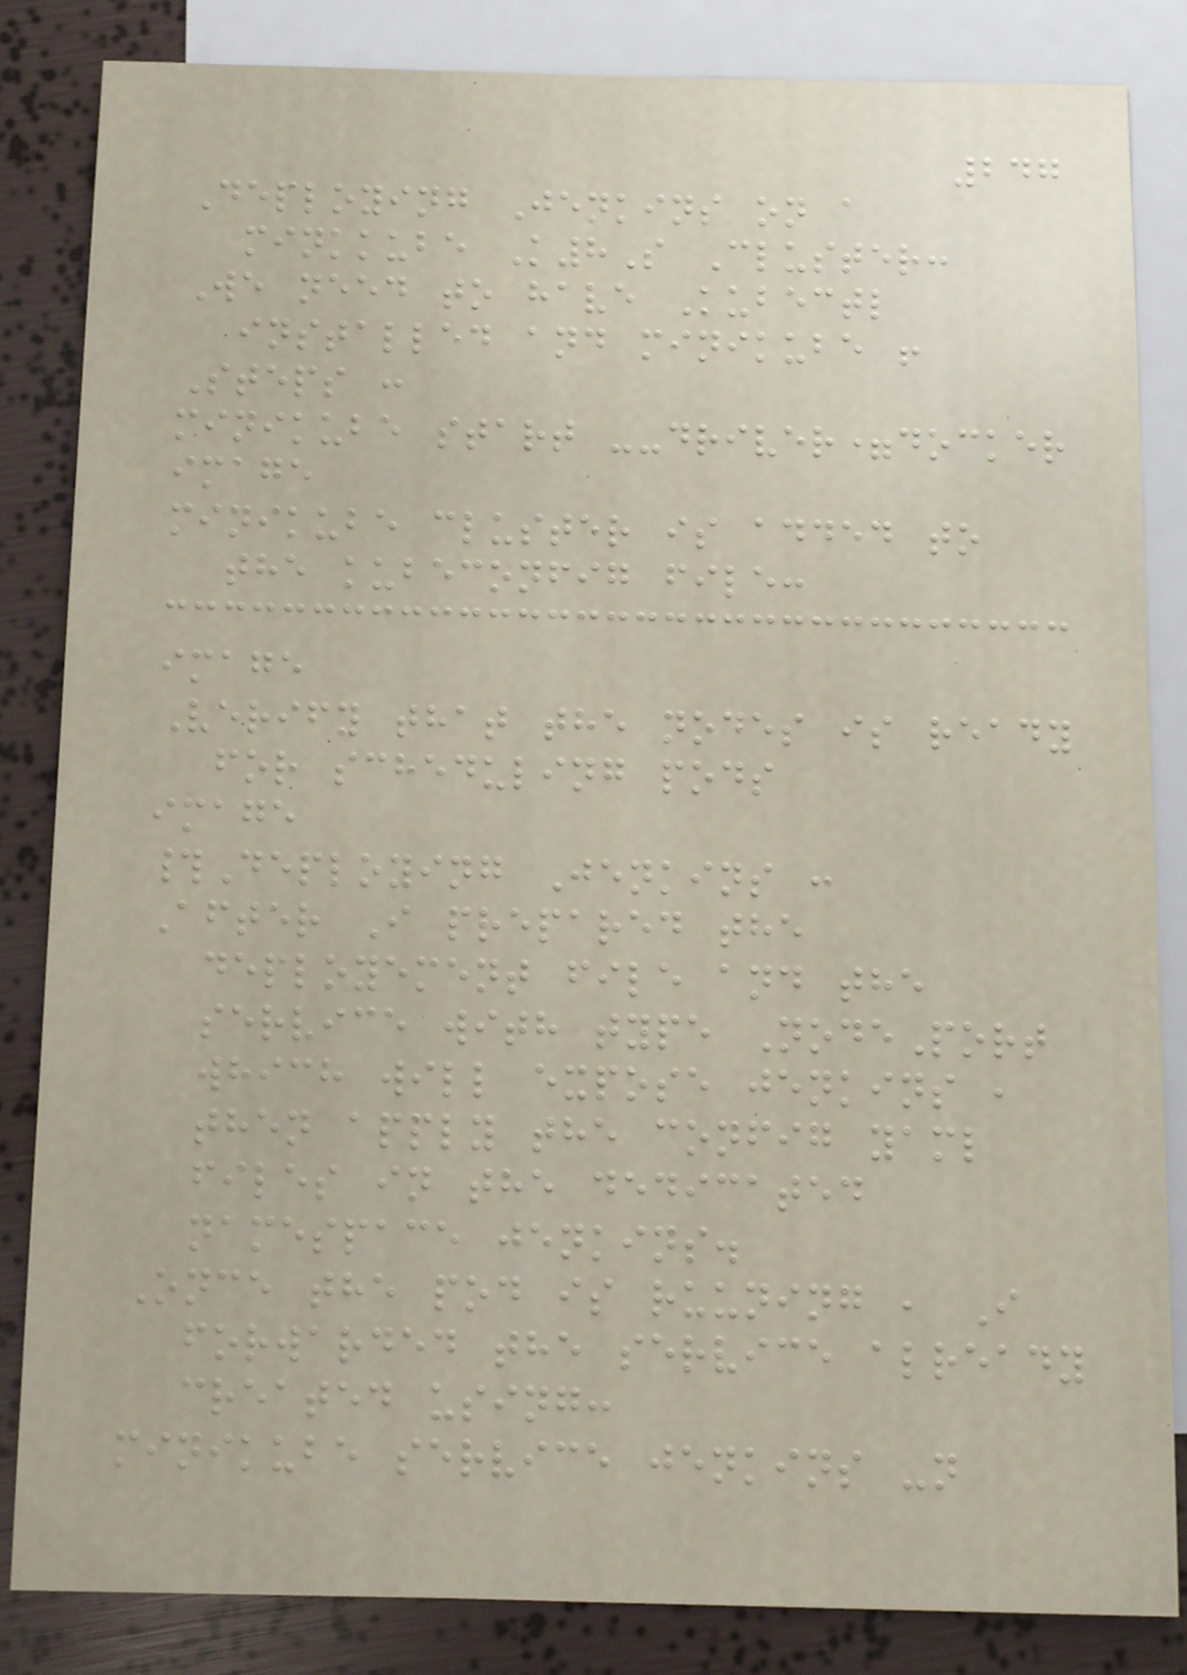247
Deploying Jenkins on a
minkkube K8S Cluster:
We need to have Kubectl
installed and minikube !
Steps :
minikube start --driver=docker
image
minikube cluster is added to
the kubeconfig file:
image
Verify that the nodes is ready
for scheduling pods
image
#Deploying Jenkins :
After I prepared the
deployement file and the
service with type NodePort
which will expose jenkins ,
then apply the config yaml
files in the dedicated
namespace jenkins.
Once the pod is ruuning , I
forwarded the service already
created using:
minikube service jenkins -n
